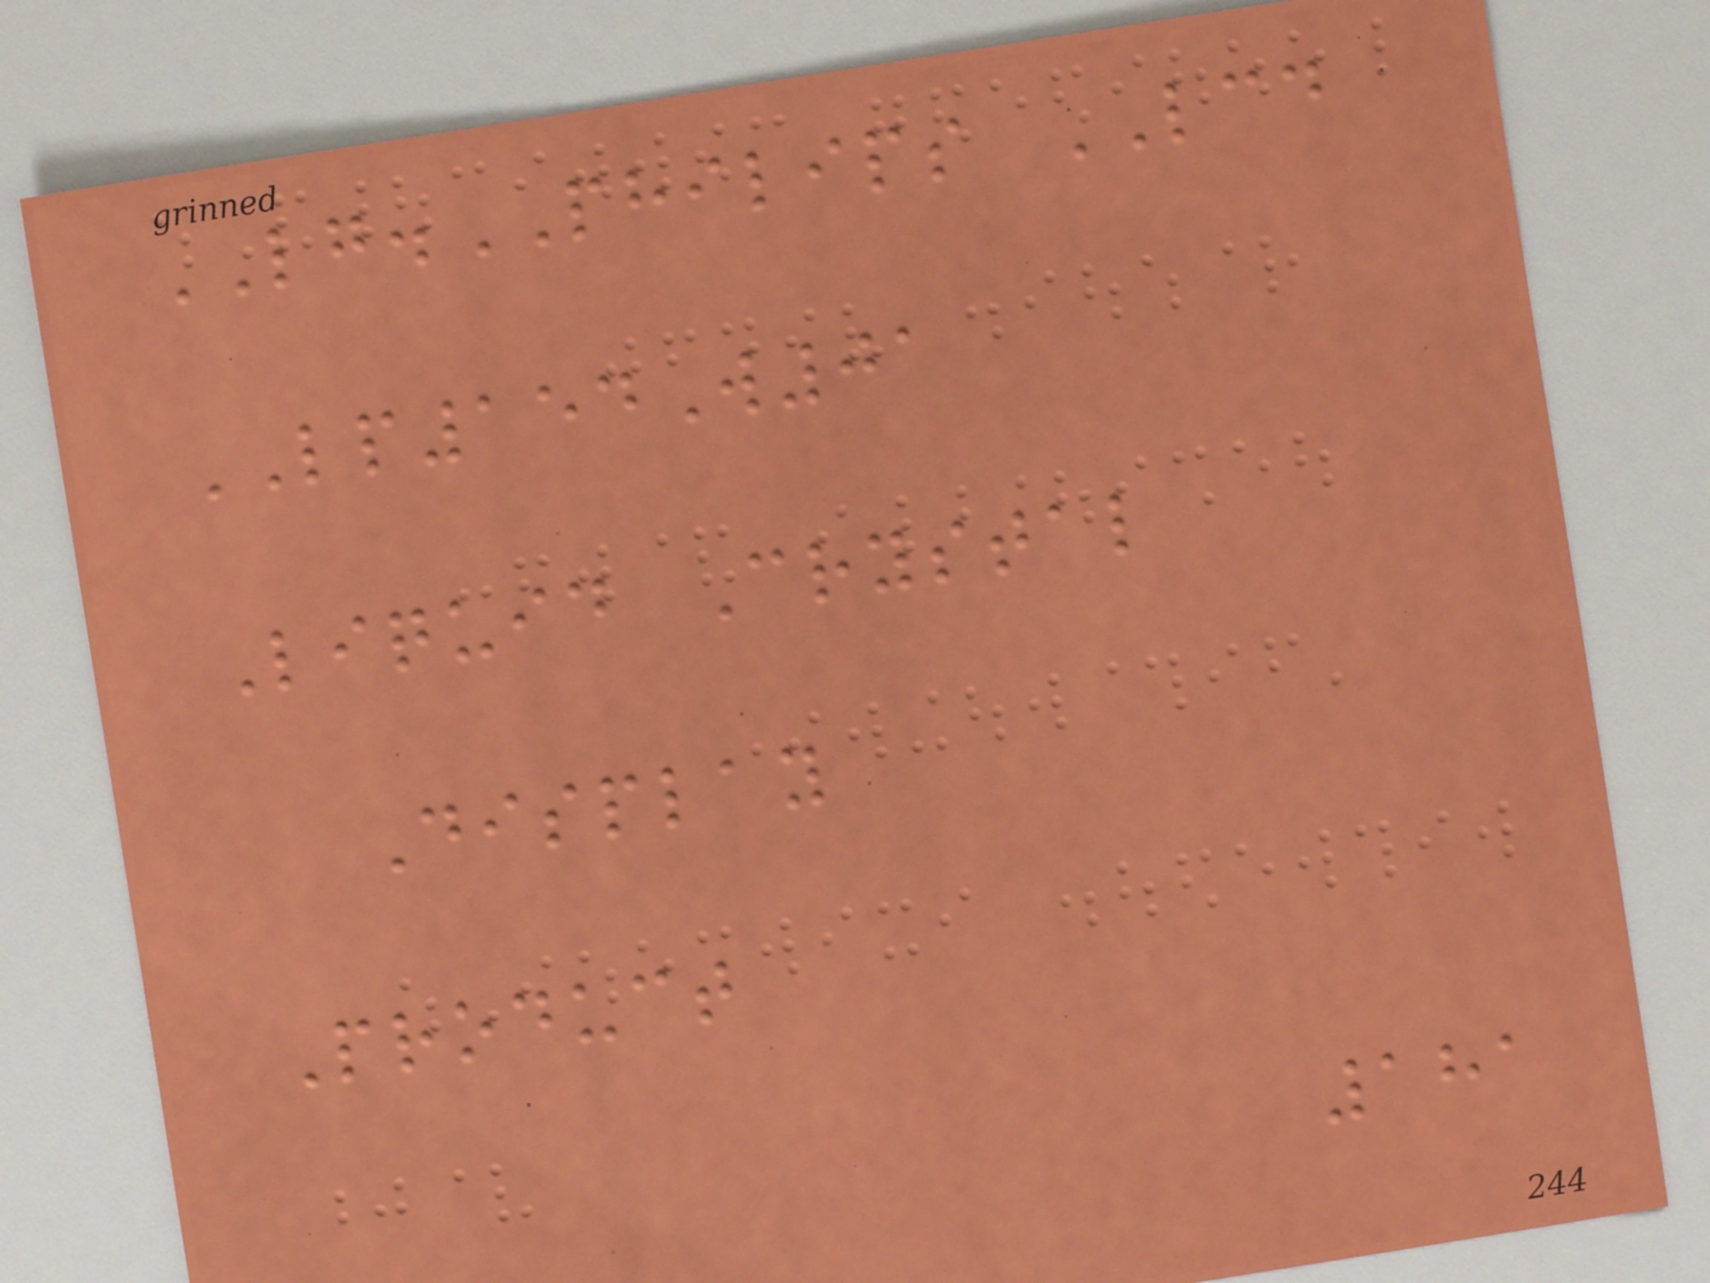LG.PHILIPS LCD
LP154W01
Liquid Crystal
Display
Product
181
